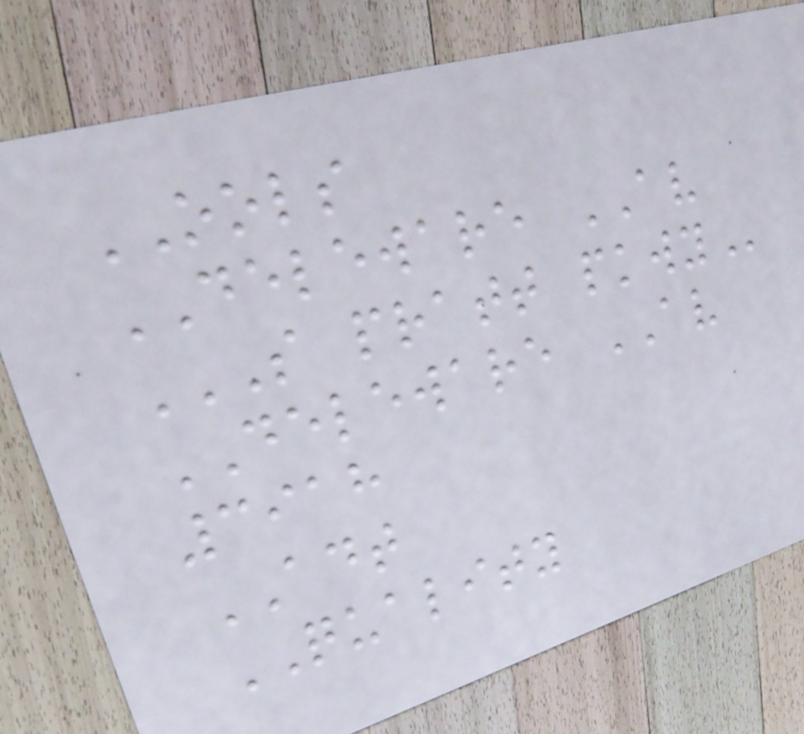OOLS
DELEWARE AV
S PRATT PKWY
DELEWARE AV
3918
ADT
QUALITY
